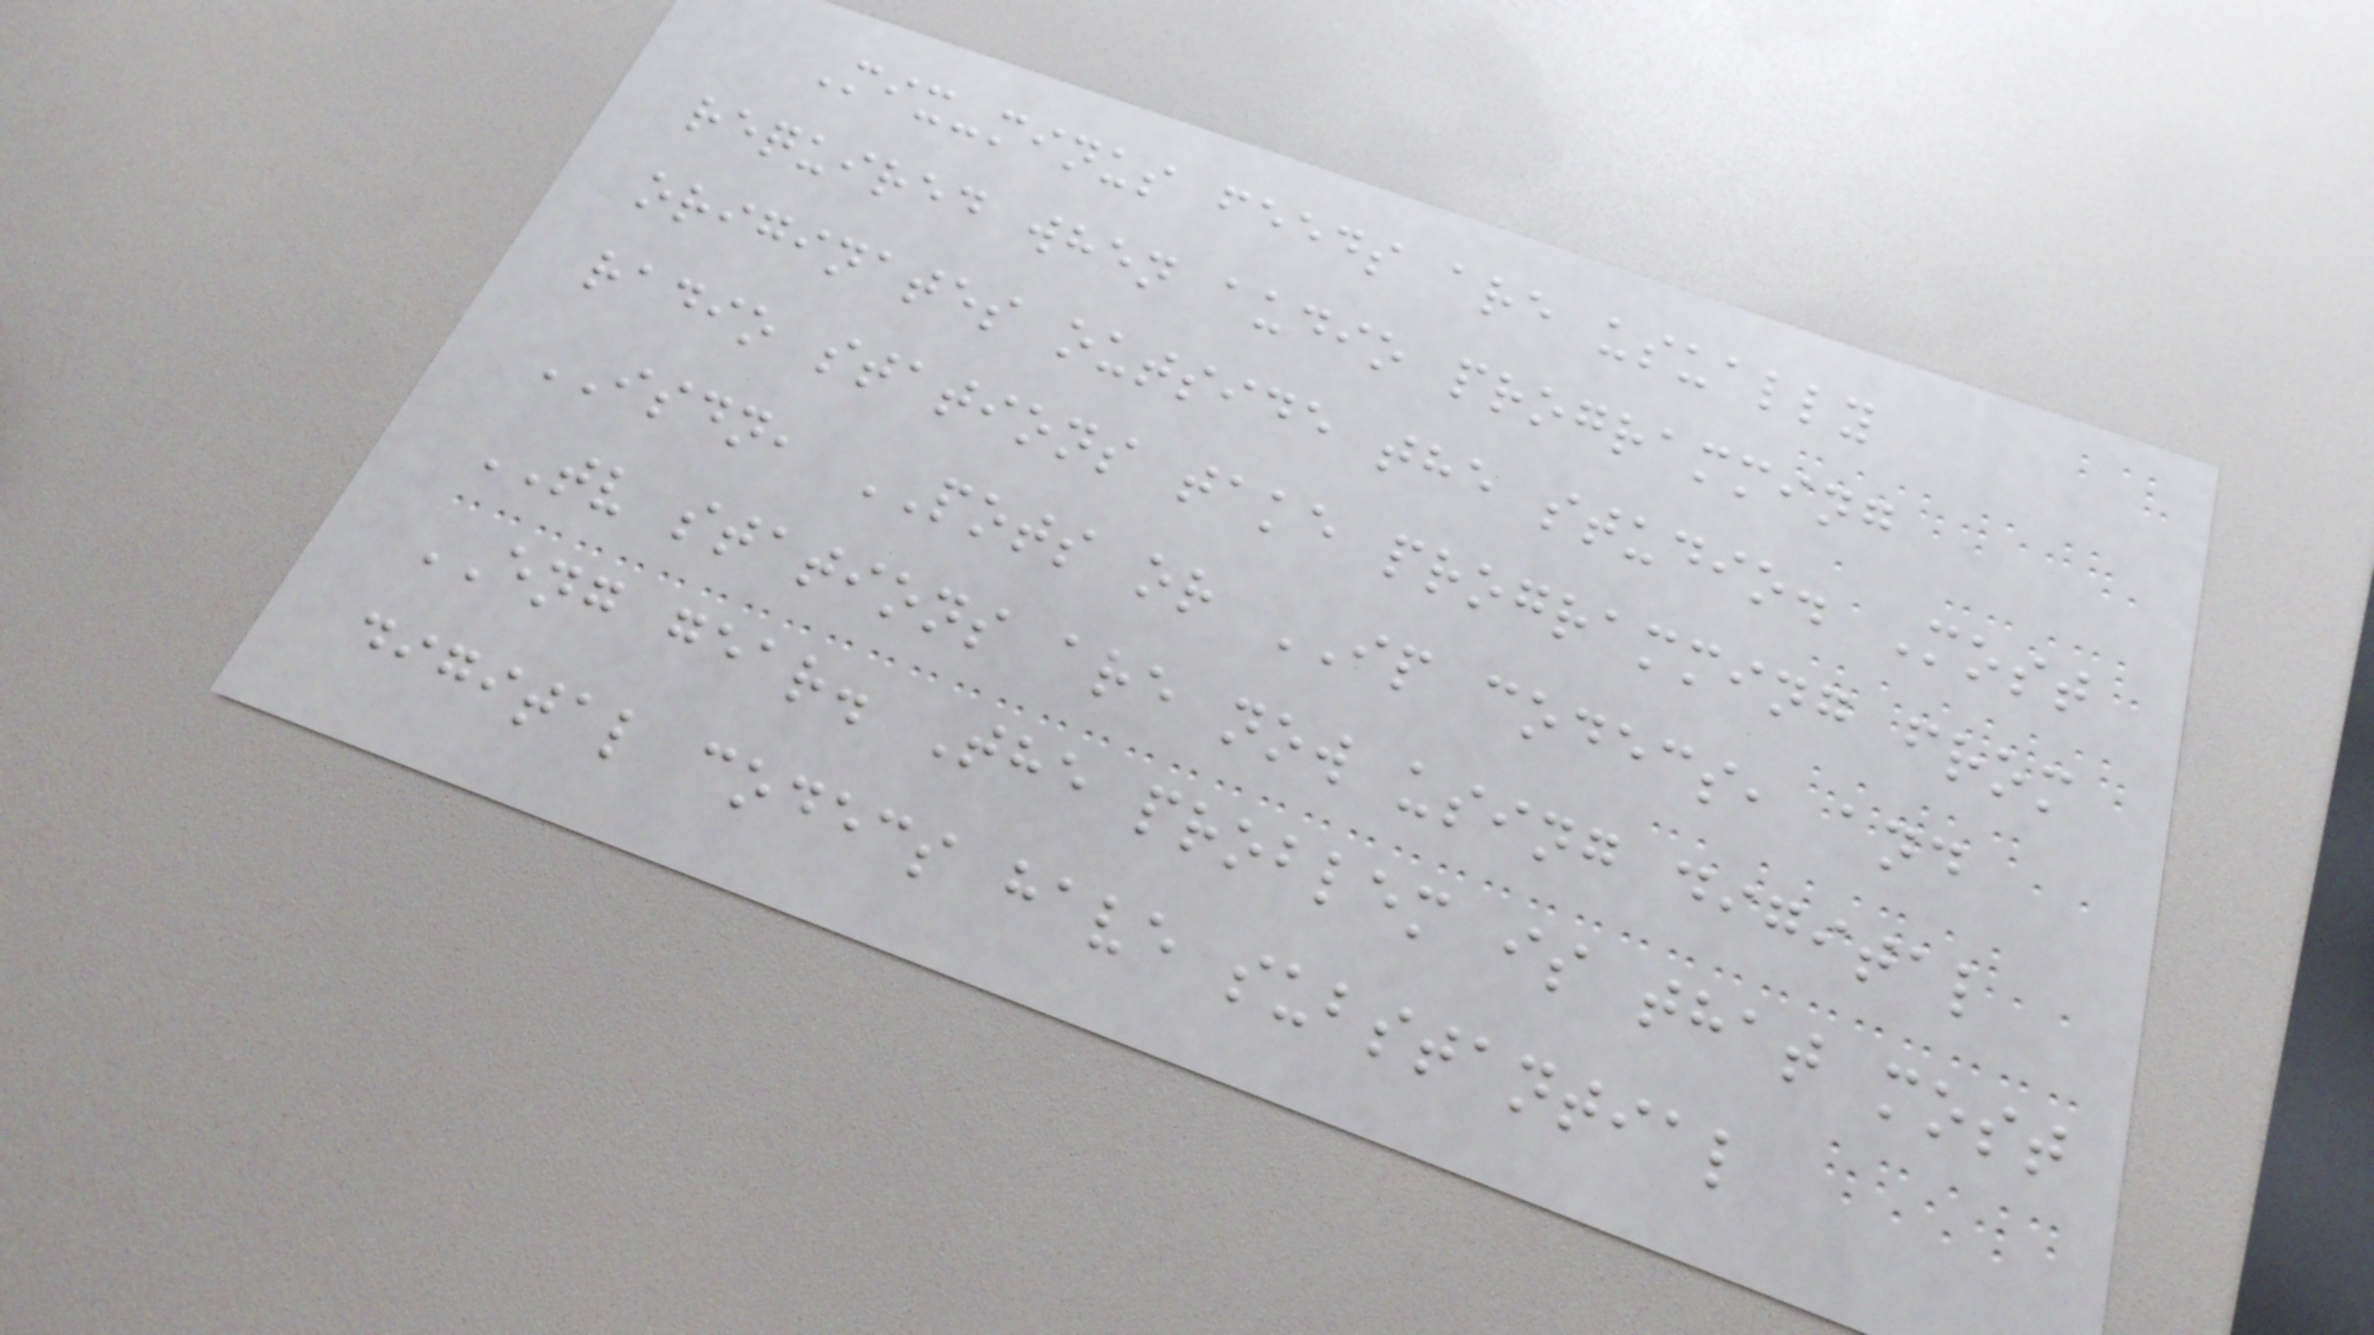Mix-minus feeds are usually
required when audio programming
originates outside the studio. Most
radio stations take programming from
ISDN, POTS or IP codecs, and
TV stations are now using digital
ENG gear. The problem is that most
digital codecs have substantial
